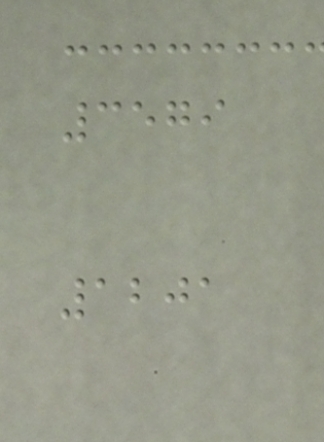3579
1201
